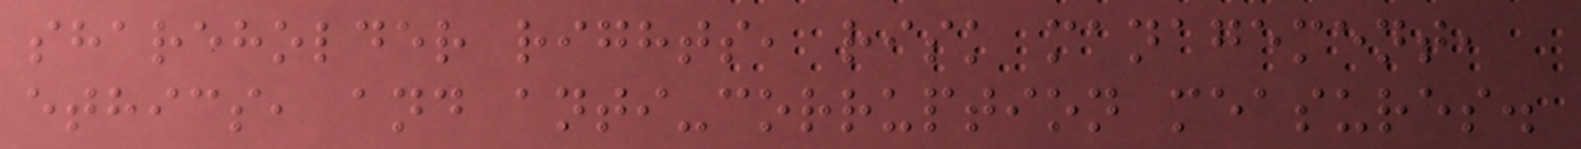shareholder rights, risk management,
ethics, and anti-corruption measures.
